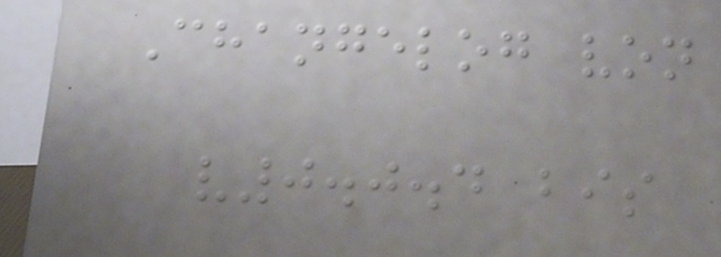Changelog von
v0.0.4 bis
